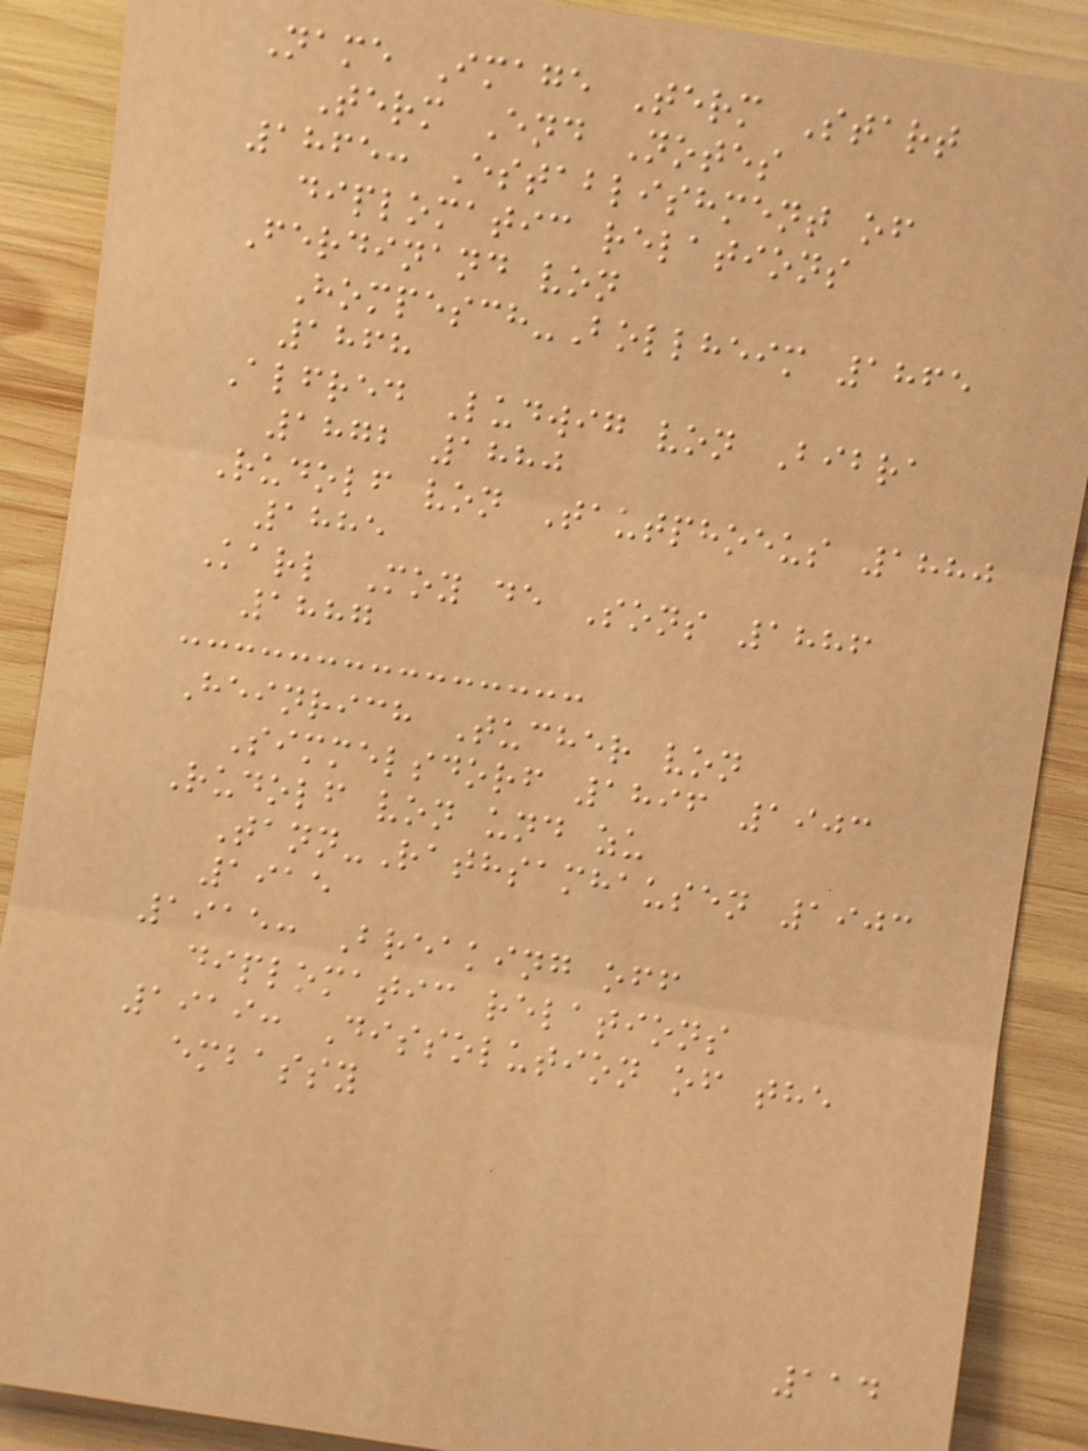Name Image Term Start
Term End Notes
1865: Establishment of
diplomatic relations
Ferdinand von
Hompesch-Bollheim 1865
1868
Alfred Ludwig von Bibra
1872 1880
Rudolf von Tautphoeus 1880
1885
Karl Moy de Sons 1886
1887
Heinrich Tucher von
Simmelsdorf 1896 1903
Rudolf von und zu
Tann-Rathsamhausen 1903
1915
1915: Breaking off
diplomatic relations
1919: Dissolution of the
embassy
114
